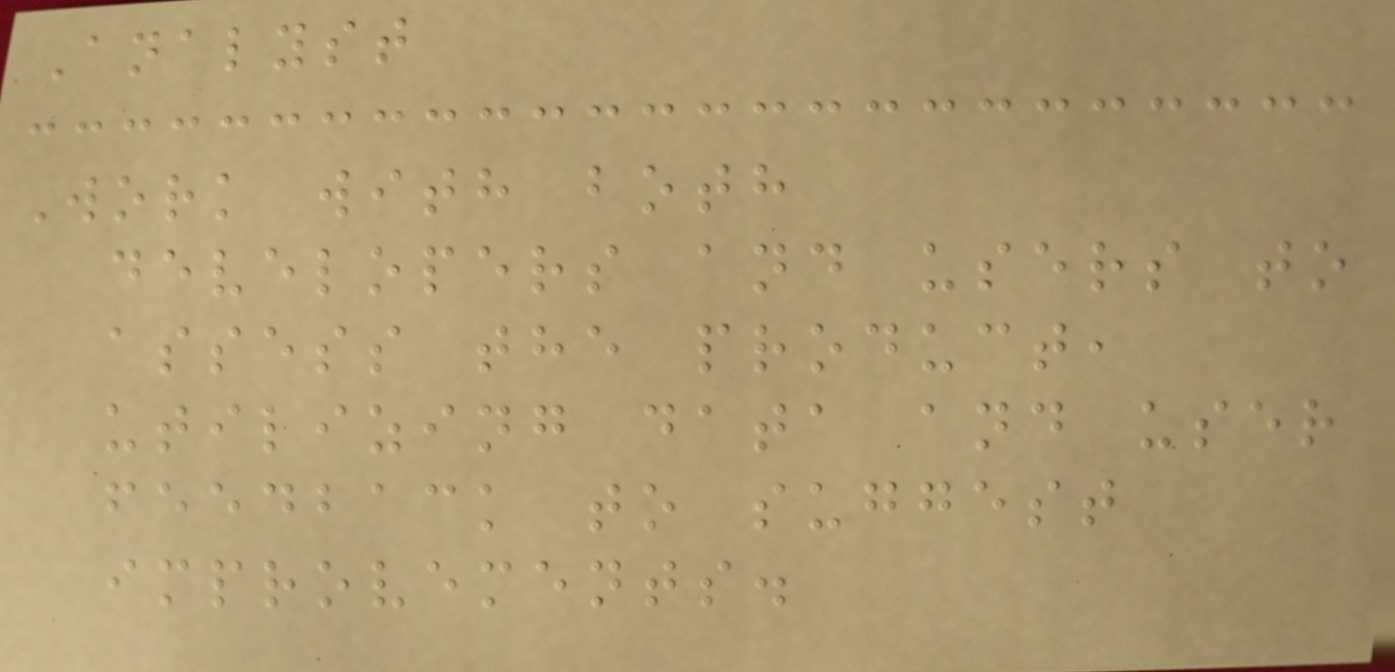Analyst
Work with both
developers and users to
assess the product,
utilizing data and user
feedback to suggest
improvements.
